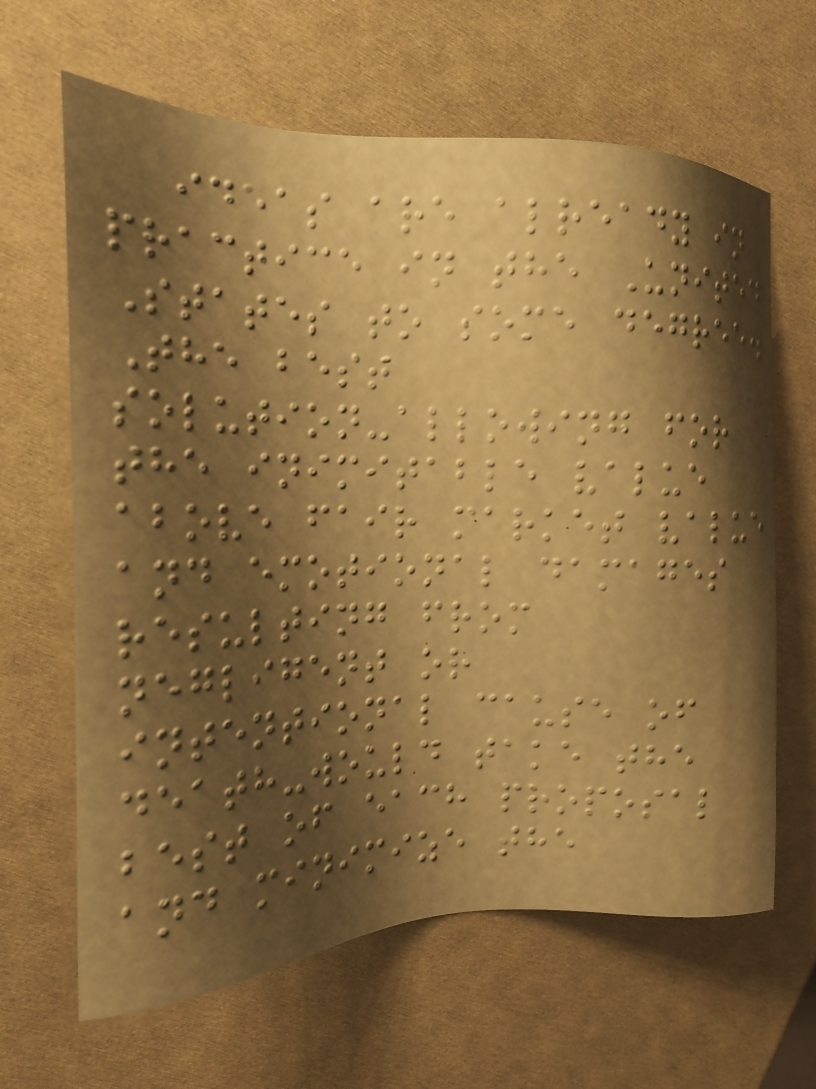ideas are already in
practice in the United
States to some degree.
The best
solution-allowing for
the inimitable value
above fair market value
and emotional damages
resulting from
negligent or
intentional cause of
death-would take the
best of each proposal
and minimize the
